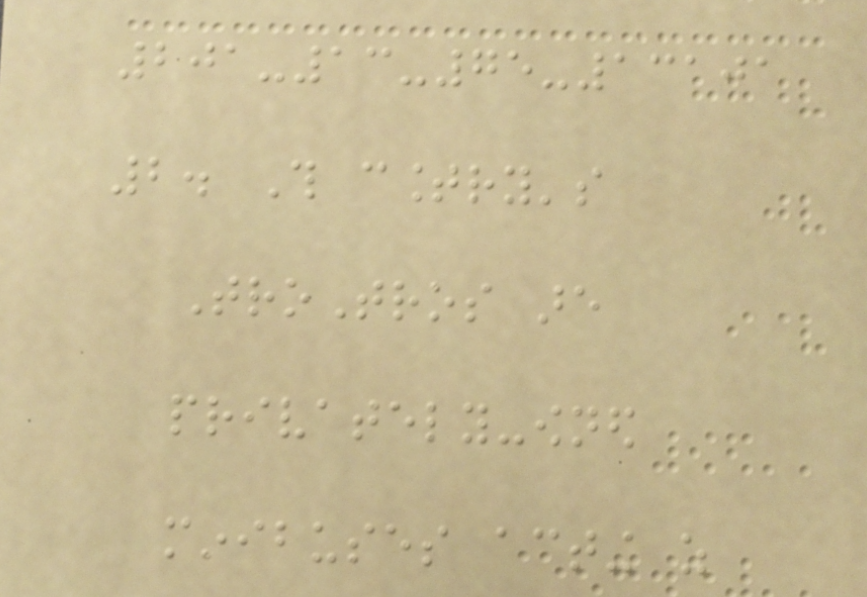201-13-75-13101
2. This country's
TroTros are
privately-owned
minibuses acting as
